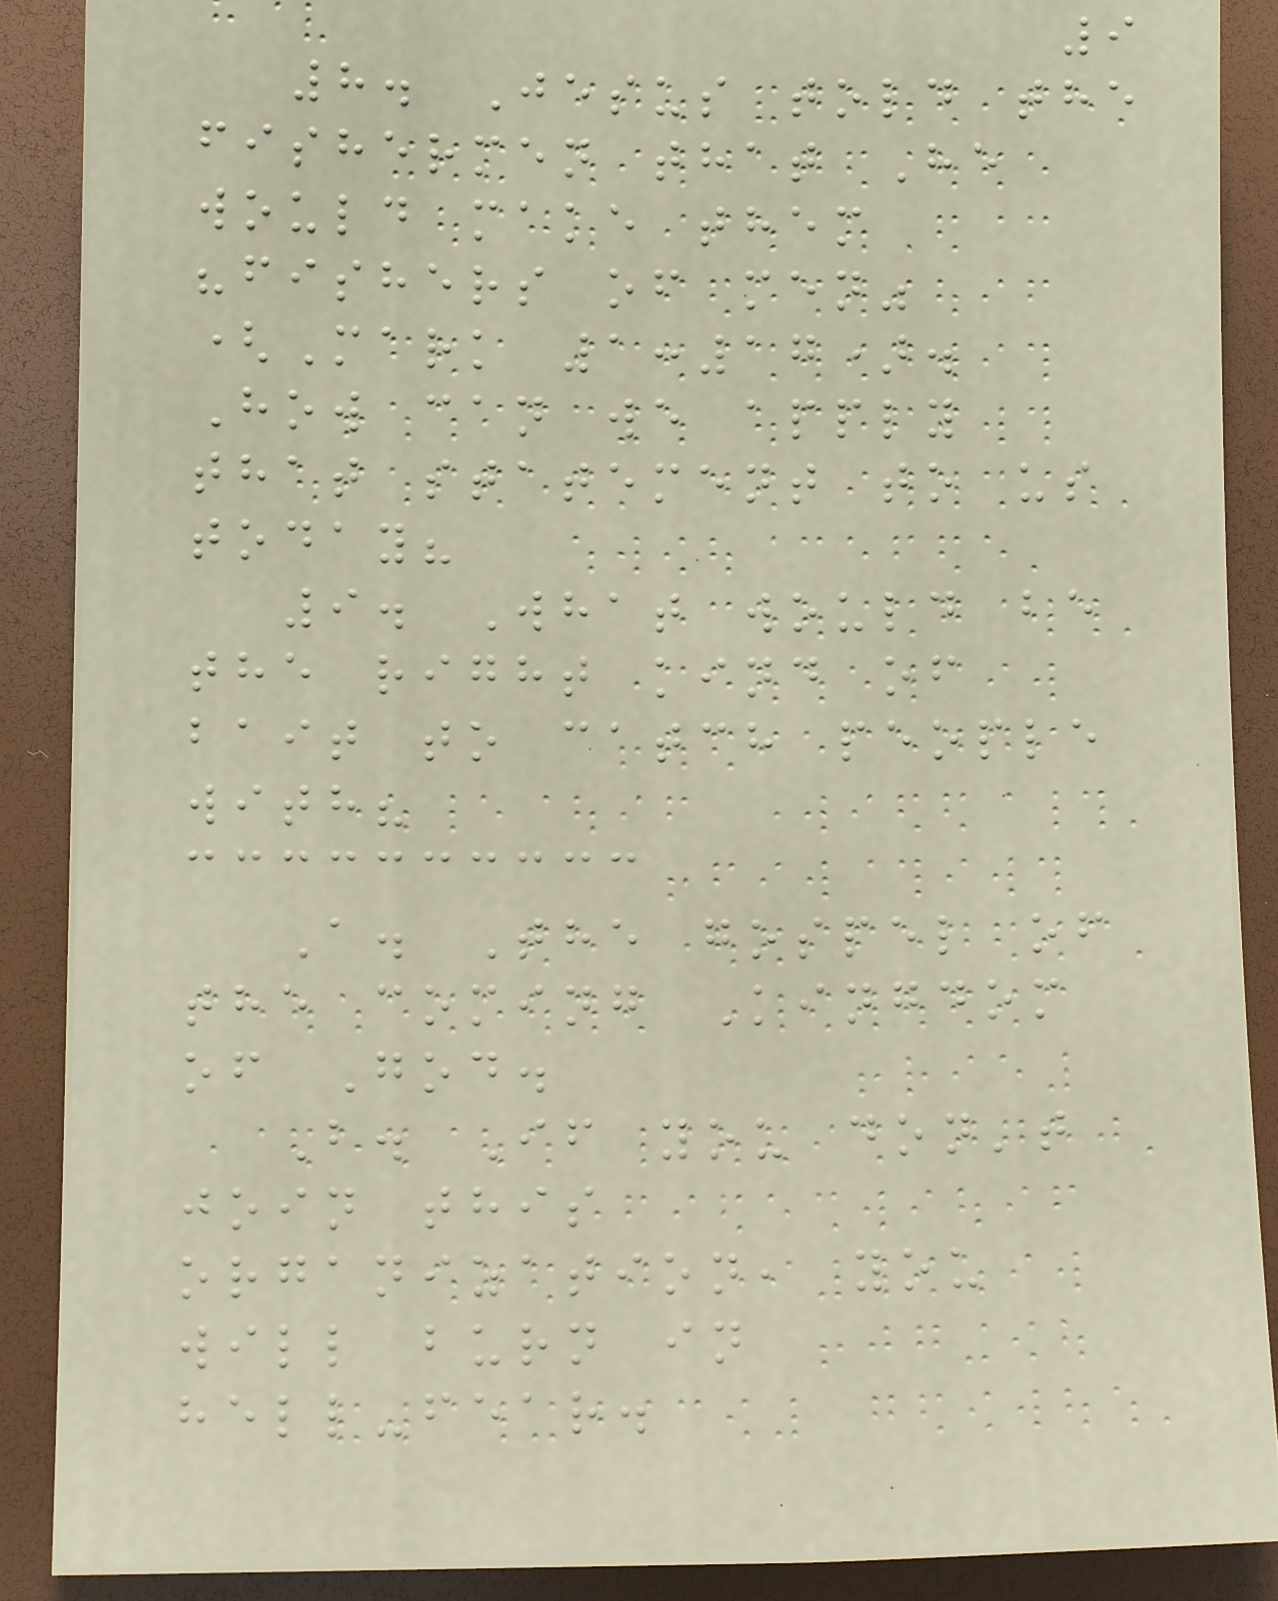9
8. Jesus told the
fishermen that He
would make them
"fishers of men"
(Mark 1:17).
How can we apply
that statement to us
today?
9. What would be
the right kind of
bait to catch people
with?
A. The gospel of
the coming Kingdom
of God.
B. If you don't
join this
organization, you
will burn in
hell-fear.
